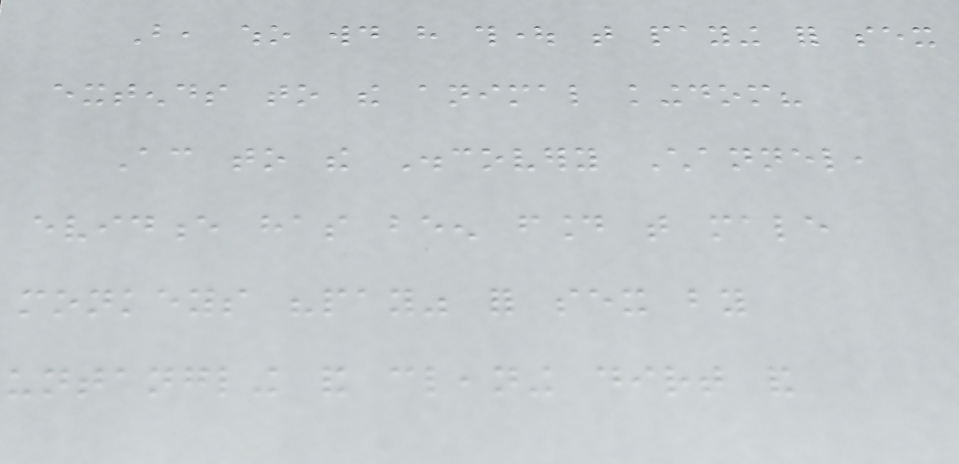But, who would have thought that paying for sex
extends to the animal kingdom?
According to the Discovery Channel,
evidence has been found that male
monkeys "pay" for sex by
untangling and cleaning dirt and
